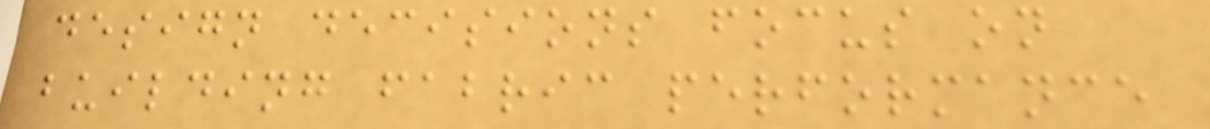design decisions focus on
building fabric performance
